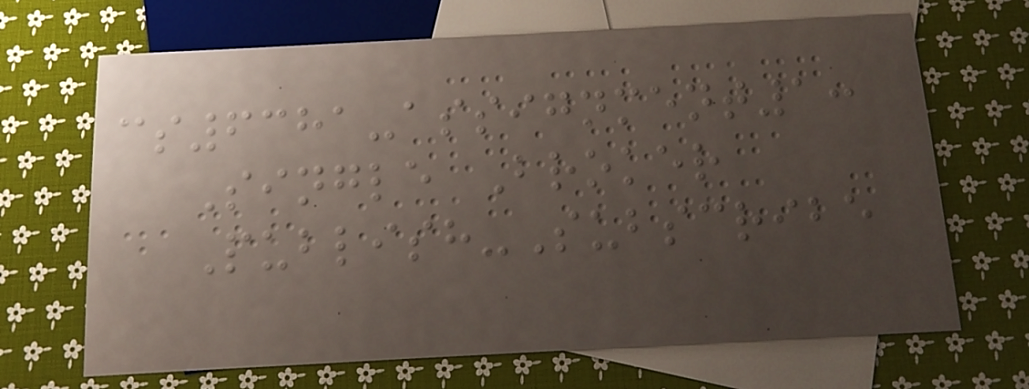cs6381-assignment1:
Single Broker
Publish-Subscribe
